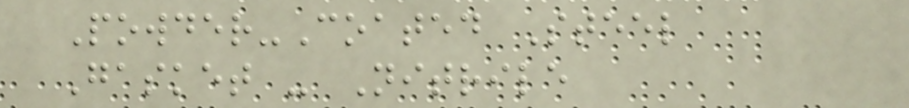Powder-Coated Steel
Gasket - Nitrile
